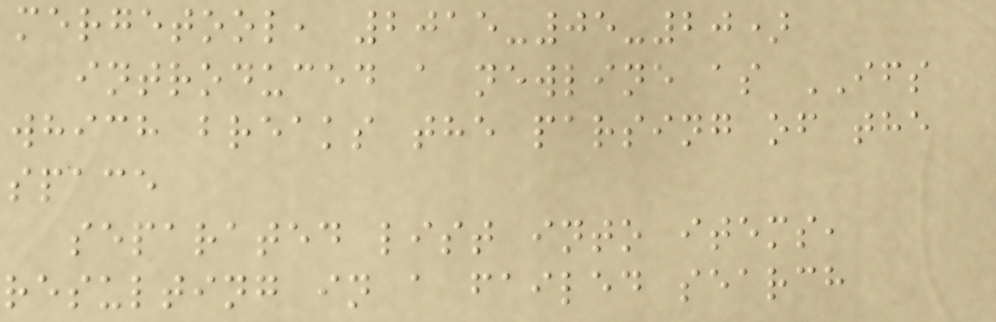mergetool, 2015-05-20)
introduced a newline as IFS
which breaks the parsing of the
space
separated list into items,
resulting in a failed search
